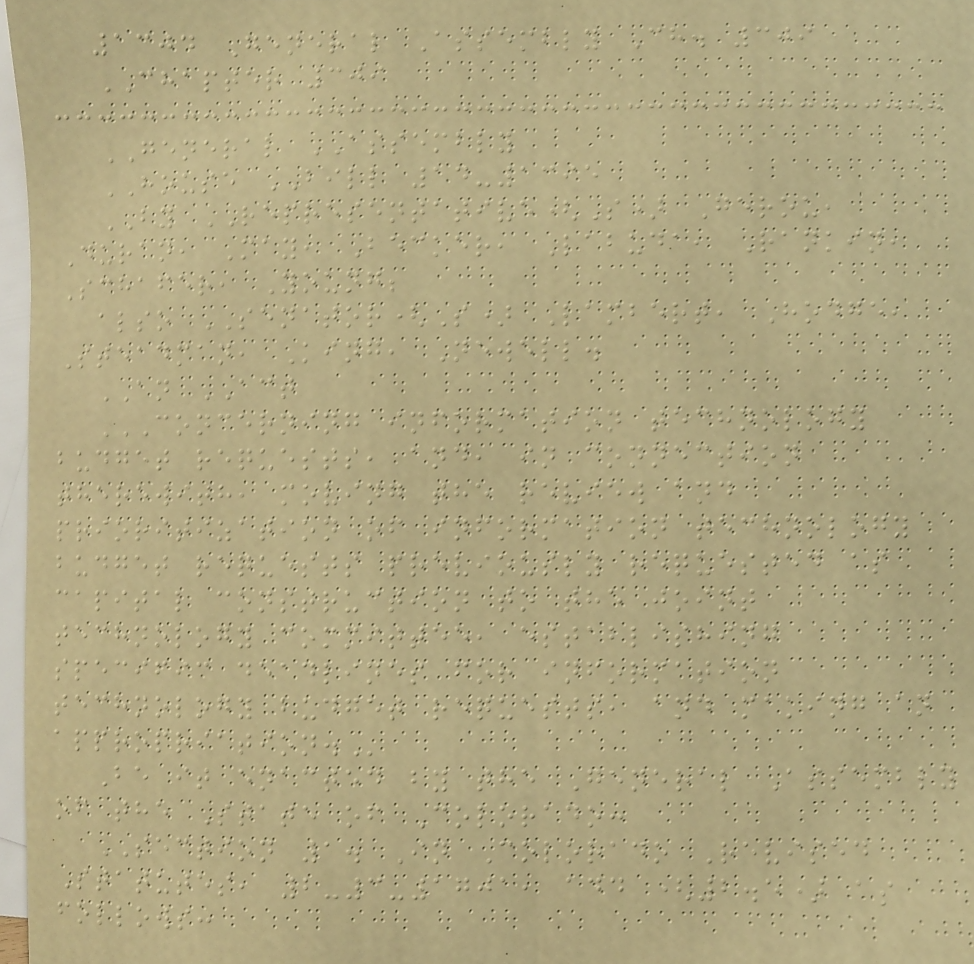1304 General Assembly Ch. 309
CHAPTER 309
GENERAL ASSEMBLY
HOUSE BILL 14-1395
BY REPRESENTATIVE(S) Gerou,
Duran, May, Becker, Labuda, Rankin,
Schafer, Young;
also SENATOR(S) Lambert, Hodge,
Steadman, King, Newell.
AN ACT
CONCERNING INFORMATION TECHNOLOGY
BUDGET REQUESTS, AND, IN CONNECTION
THEREWITH, MOVING THE REVIEW AND
PRIORITIZATION OF INFORMATION TECHNOLOGY
BUDGET REQUESTS PREVIOUSLY REQUESTED AS
CAPITAL CONSTRUCTION TO THE JOINT
TECHNOLOGY COMMITTEE, ESTABLISHING
SPECIFIC DEADLINES FOR INFORMATION
TECHNOLOGY BUDGET REQUESTS, AND MAKING AN
APPROPRIATION.
Be it enacted by the General Assembly
of the State of Colorado:
SECTION 1. In Colorado Revised
Statutes, 2-3-1701, add (2.5) as
follows:
